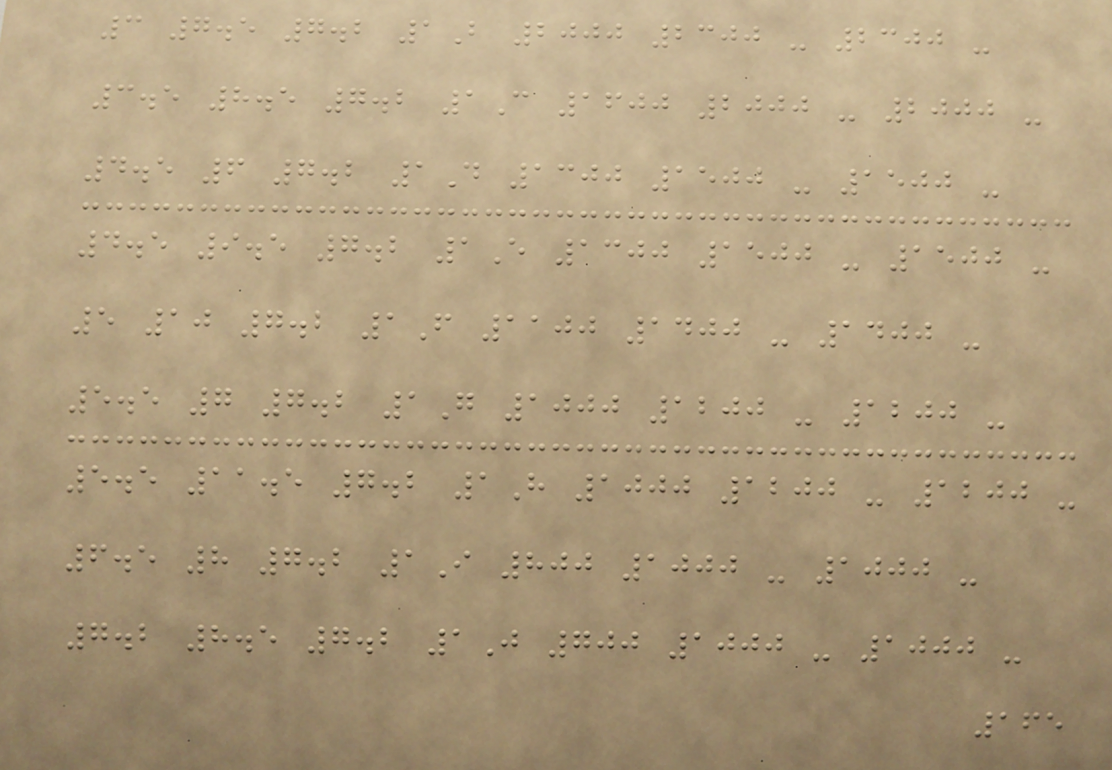3 7.5 7.2 1B 2000 2300 - 2300 -
3.5 8.5 7.2 1C 1600 2000 - 2000 -
4.5 6 7.2 1D 1300 1500 - 1500 -
4.5 9.5 7.2 1E 1300 1500 - 1500 -
5 10 7.2 1F 1100 1400 - 1400 -
5.5 7 7.2 1G 1000 1200 - 1200 -
5.5 11.5 7.2 1H 1000 1200 - 1200 -
6.5 8 7.2 1I 800 1000 - 1000 -
7.2 8.5 7.2 1J 700 1000 - 1000 -
165
